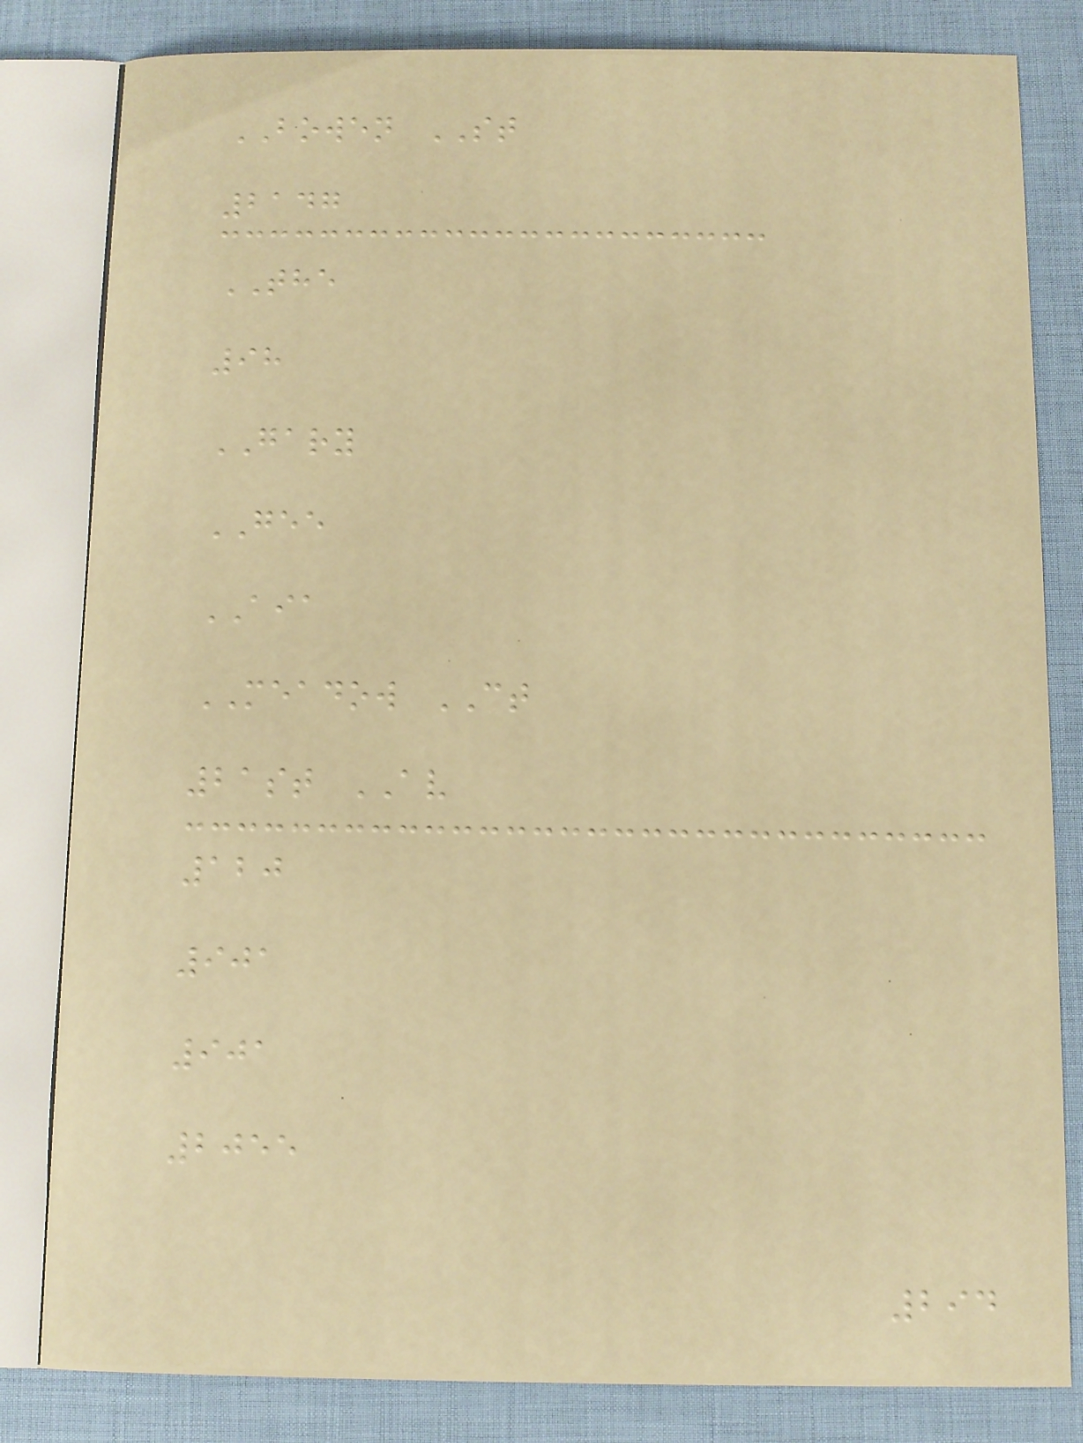BOWEN ST
2147
THE
98
GARY
GEE
AIA
MEADOW CT
21st AV
120
901
901
2055
294
